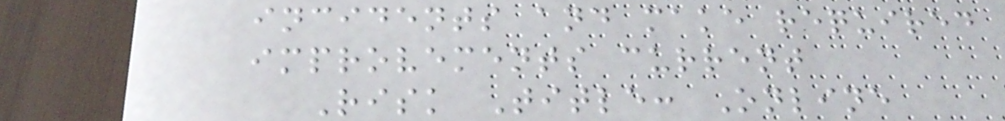incidents and make required
improvements current
Risk Title: Online
